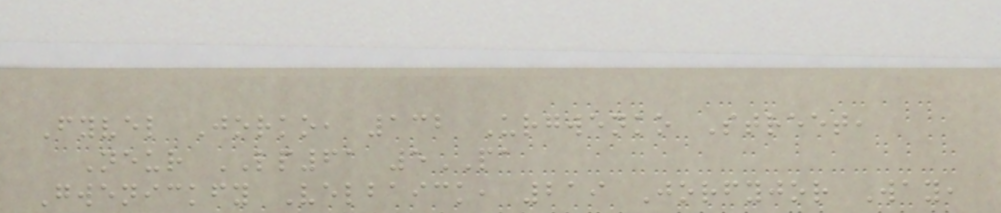Fyvel Jorko, 132 Urgwenko Street,
Neur LP61 5PA
Gwenickfy Velbaick, 219 Jorfyjor Way,
